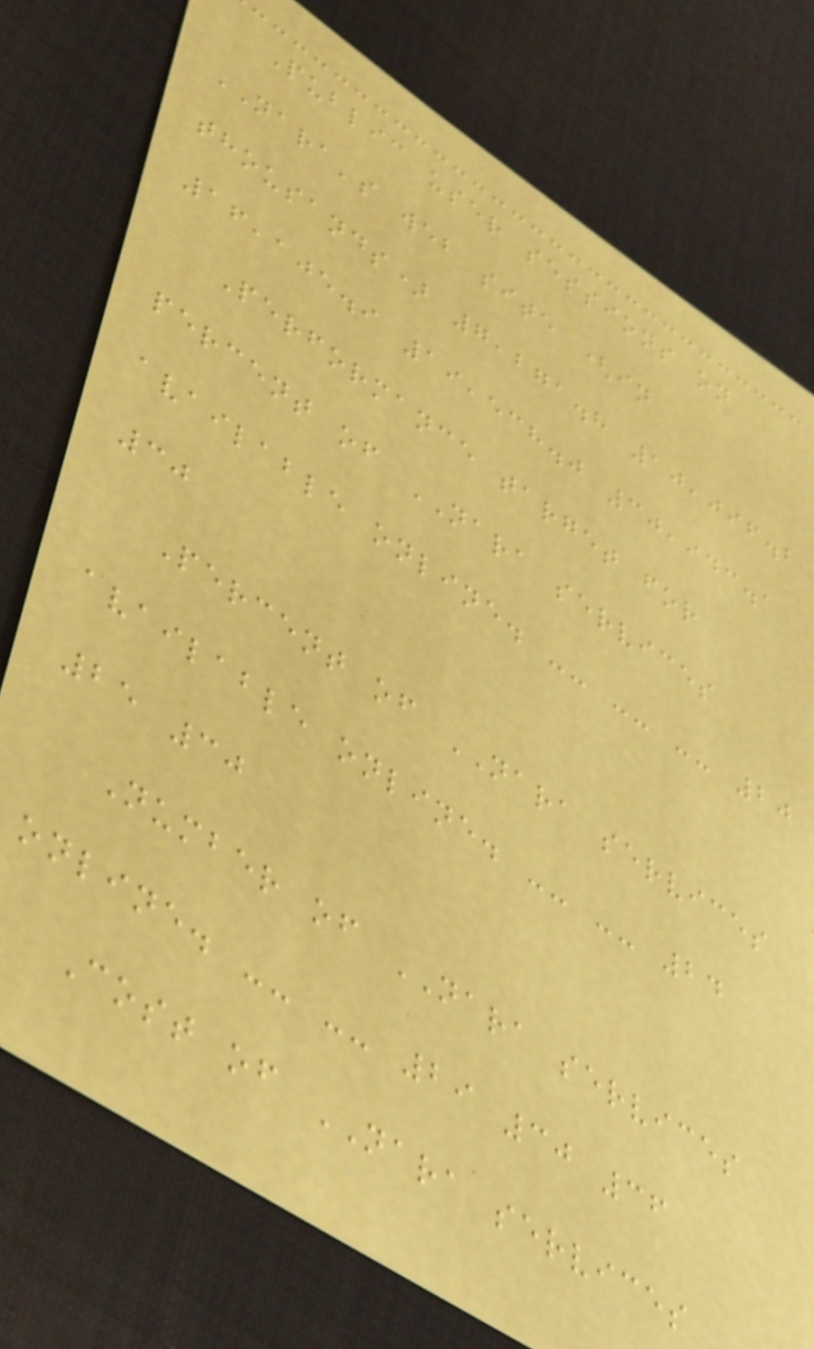Public user sessions on
NARA's web site (in
thousands) 7,271.8 10,096.2
16,105.9 19,538.0 30,943.1
Performance target for
percent of NARA services
available online. -- -- -- 20
30
Percent of NARA services
available online. -- -- 24
25 30
Number of NARA services
online. -- -- 29 30 36
Cost of NARA services
